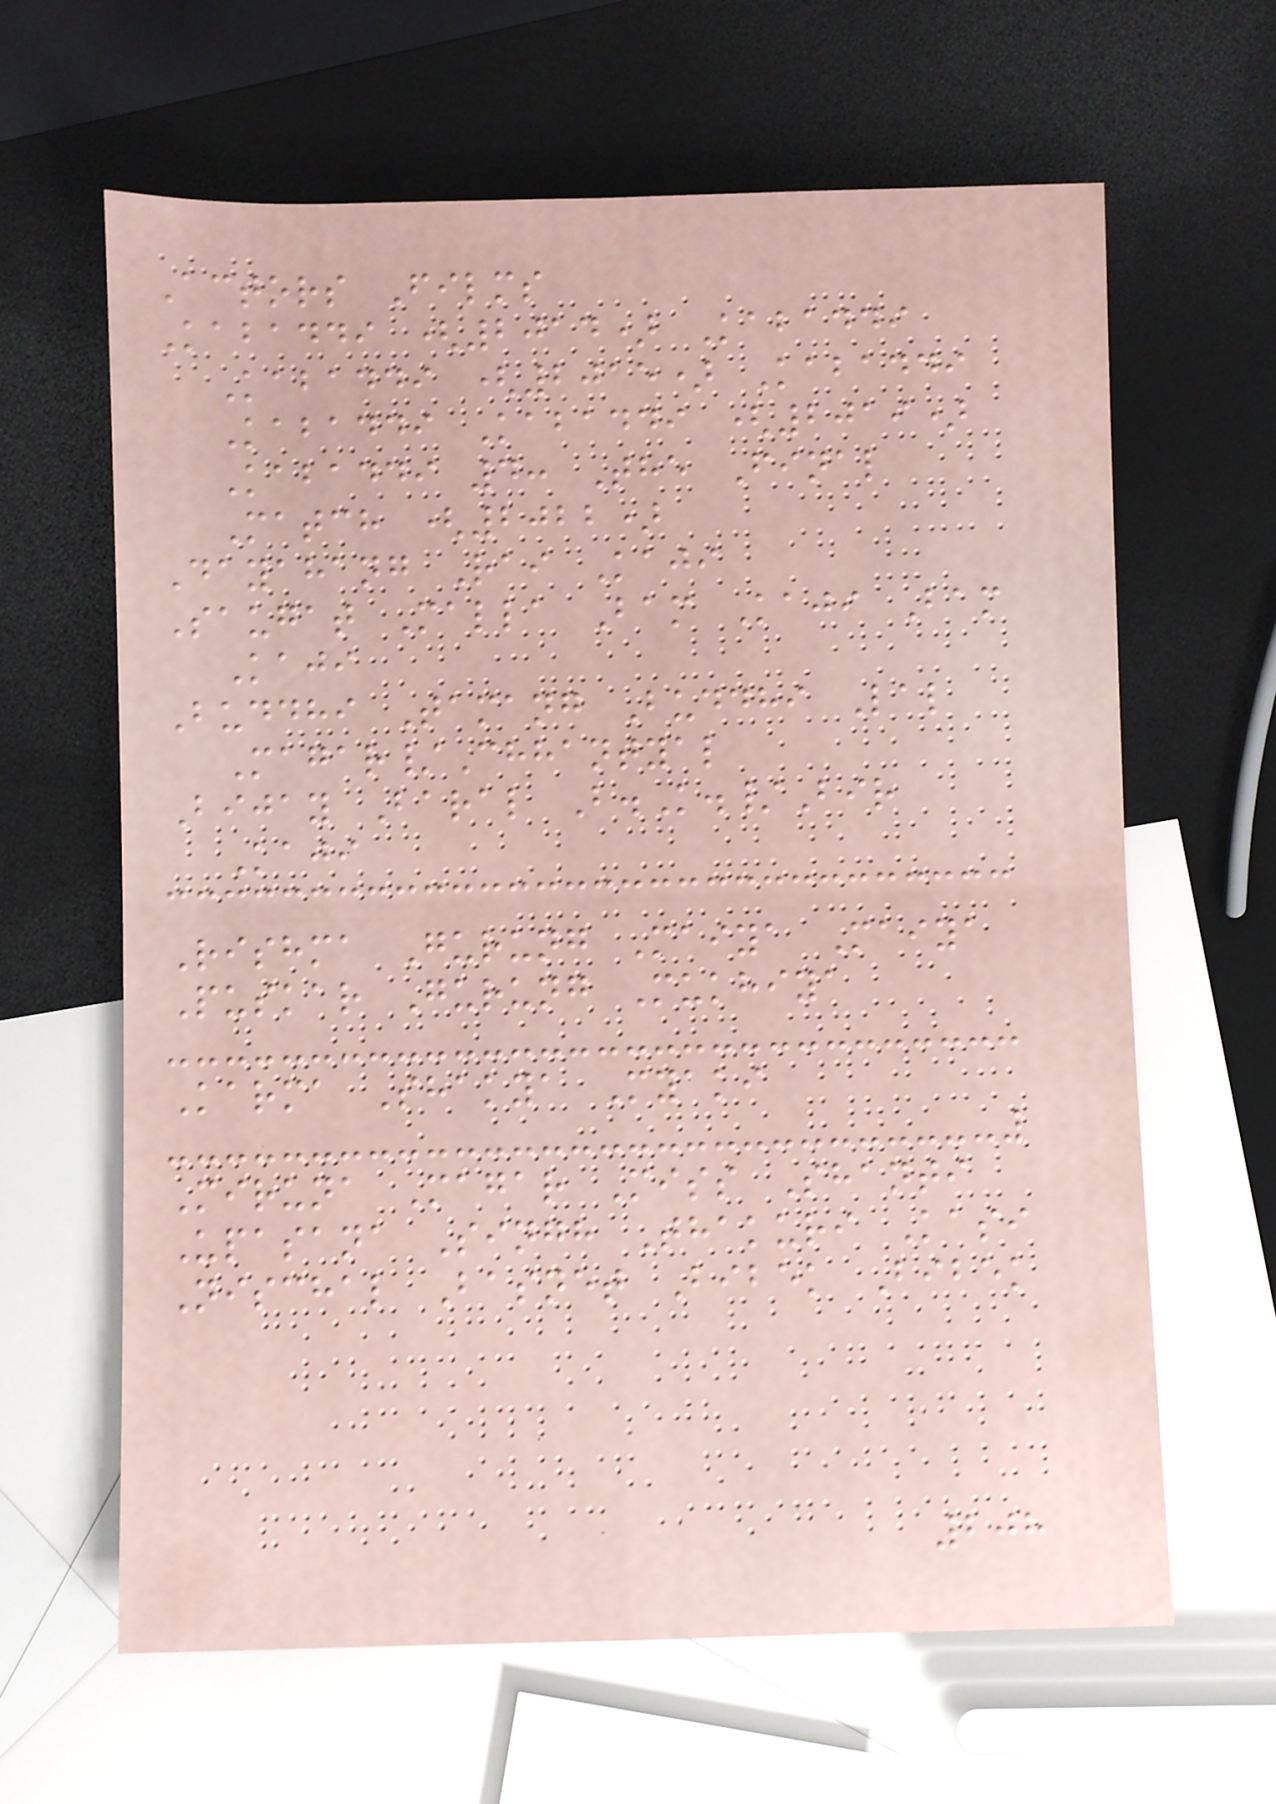Actors Films
Kabaddi (2014) Kabaddi
Kabaddi (2015) Kabaddi
Kabaddi Kabaddi (2019)
Kabaddi 4: The Final
Match (2022)
Dayahang Rai Kaji
Saugat Malla Bam Kaji Bam
Kaji
Buddhi Tamang Buddhi Lal
Magar/Chhantyal
Bijay Baral B.K./Bir
Kaji
Rishma Gurung Maiya Maiya
Puskar Gurung Mukhiya
Karma Shakya Myaki
Miruna Magar Miss Shanti
Upasana Singh Thakuri Kasi
Nischal Basnet Bibek Bibek
208
